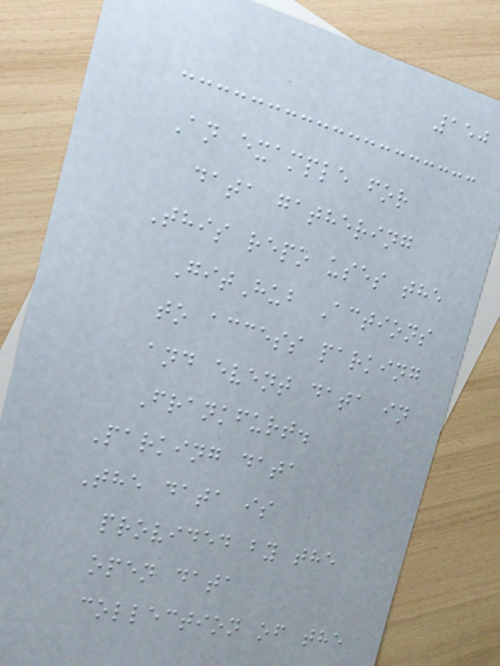150
An example for
data gathering
This repo uses the
GitHub Actions
to access parking
and event data in
Frankfurt.
Parking data
The data is
provided by the
open data
collection of the
